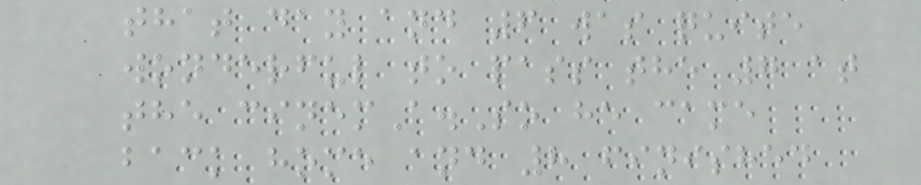that day and 6 was quite
wonderful to pass the 7 at
the cinemA.So he came
back home and 8 finished
